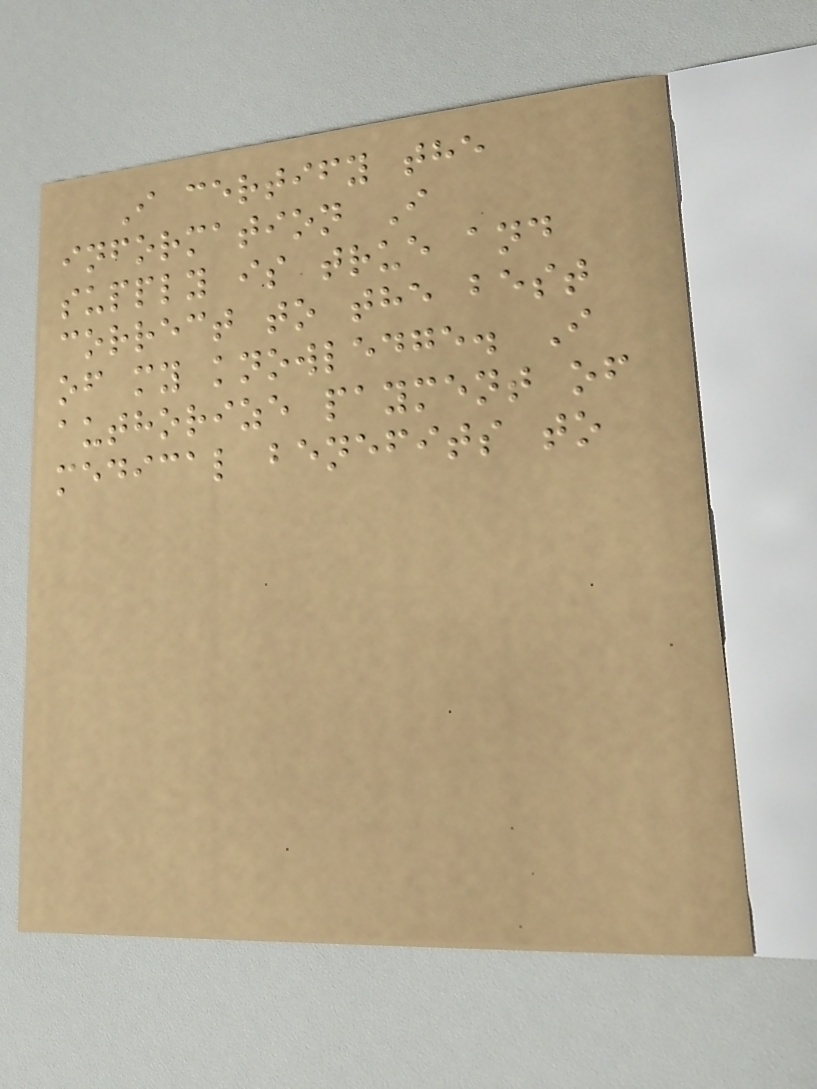I certify the
information I
supply is true and
correct to the best
of my knowledge. I
authorize payment of
medical benefits to
